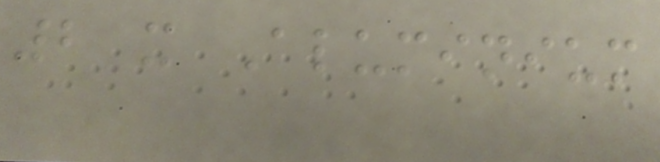2 x Aluminium
